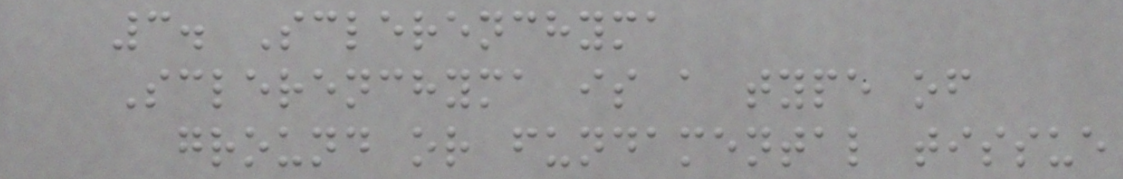3. Sclerenchyma
Sclerenchyma is a type of
ground or fundamental tissue
